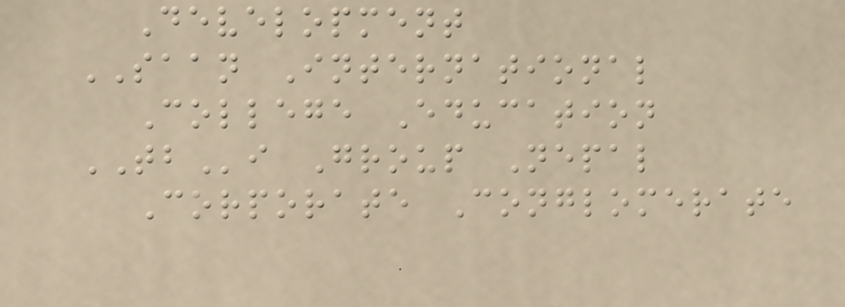Development
SAAN International
College Education
TBi Group Nepal
Corporate Conglomerate
